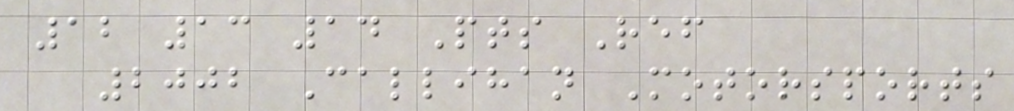12 13 14 Pts Ref
2002 Callihan Motorsports
